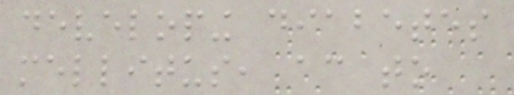developing diabetes
mellitus, according to
